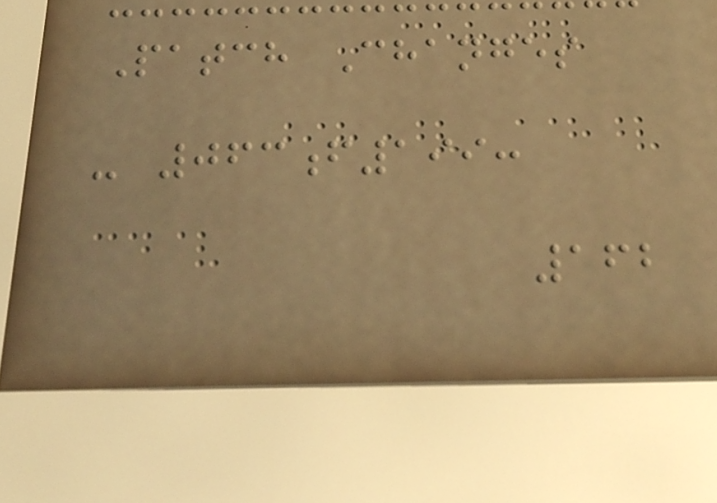Patch Changes
- 063f199:
162
